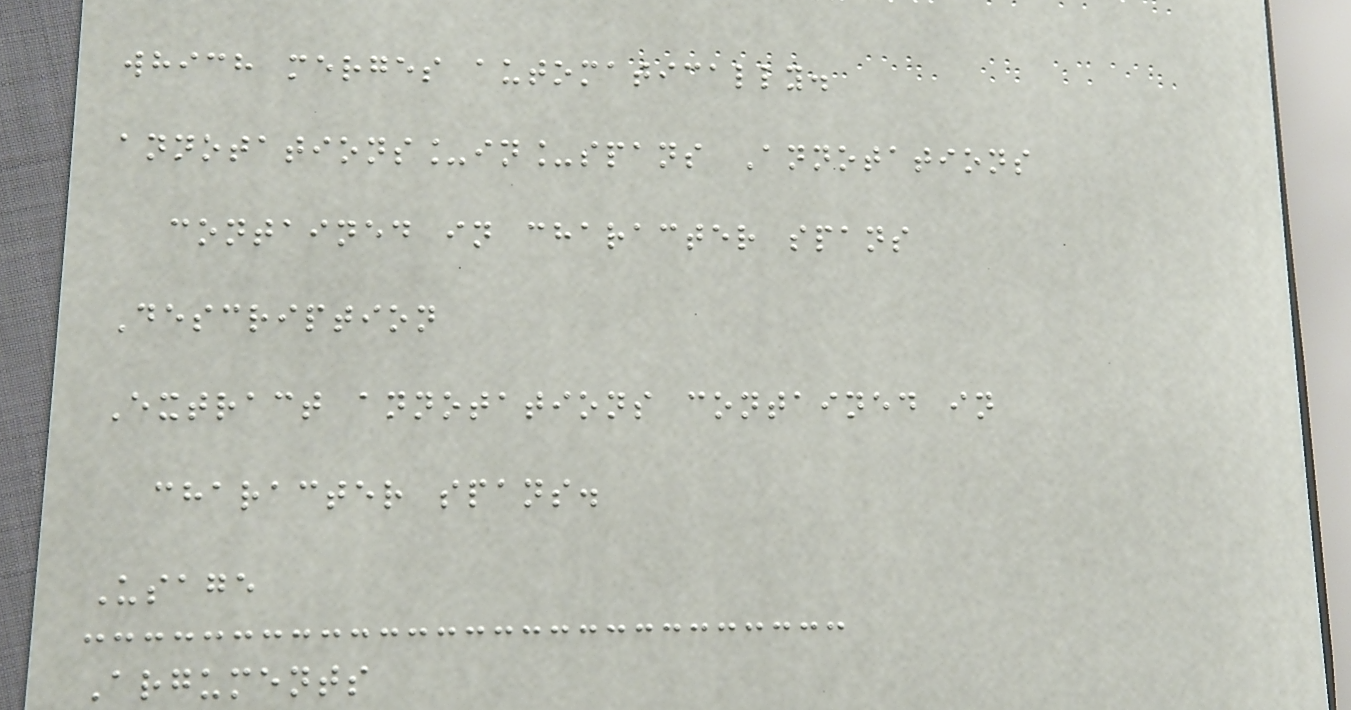which merges automatically.
annotations_in_spans Annotations
contained in character spans
Description
Extract annotations contained in
character spans.
Usage
Arguments
